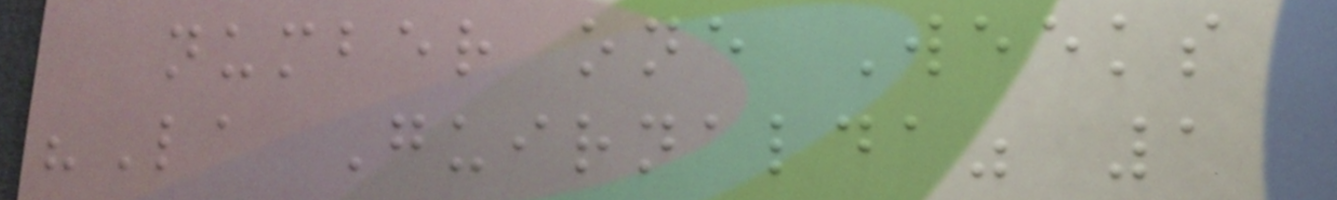number one Weeks
"La Guirnalda" 1
